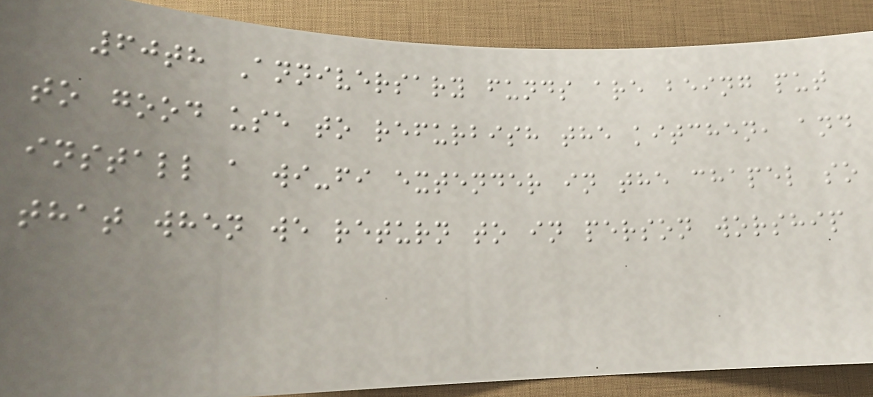60th Anniversary funds are being put
to good use to refurbish the kitchen, and
install a wi-fi extender in the chapel so
that when we return to in person worship
